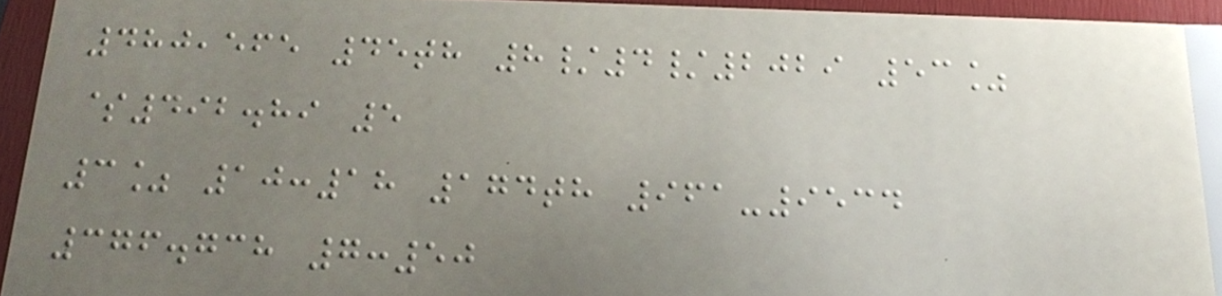480,565 45th 8/4/2029 53%
$492.89 5
3% 10:18 174th 961-9534
376.738 7:50
